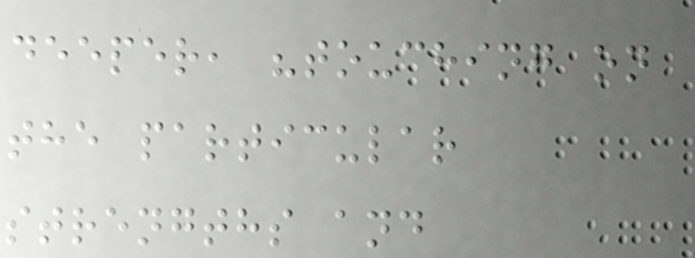deeper, "touching on
the particular
strengths and
